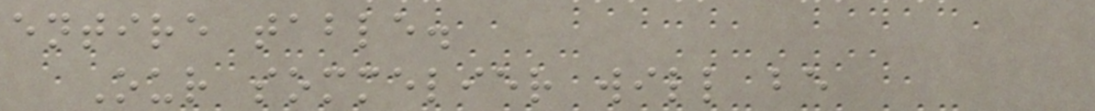entire table.
Our sommelier will be
